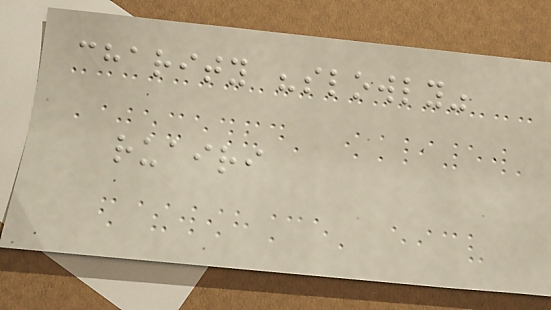charity "slowly"
ruairi
